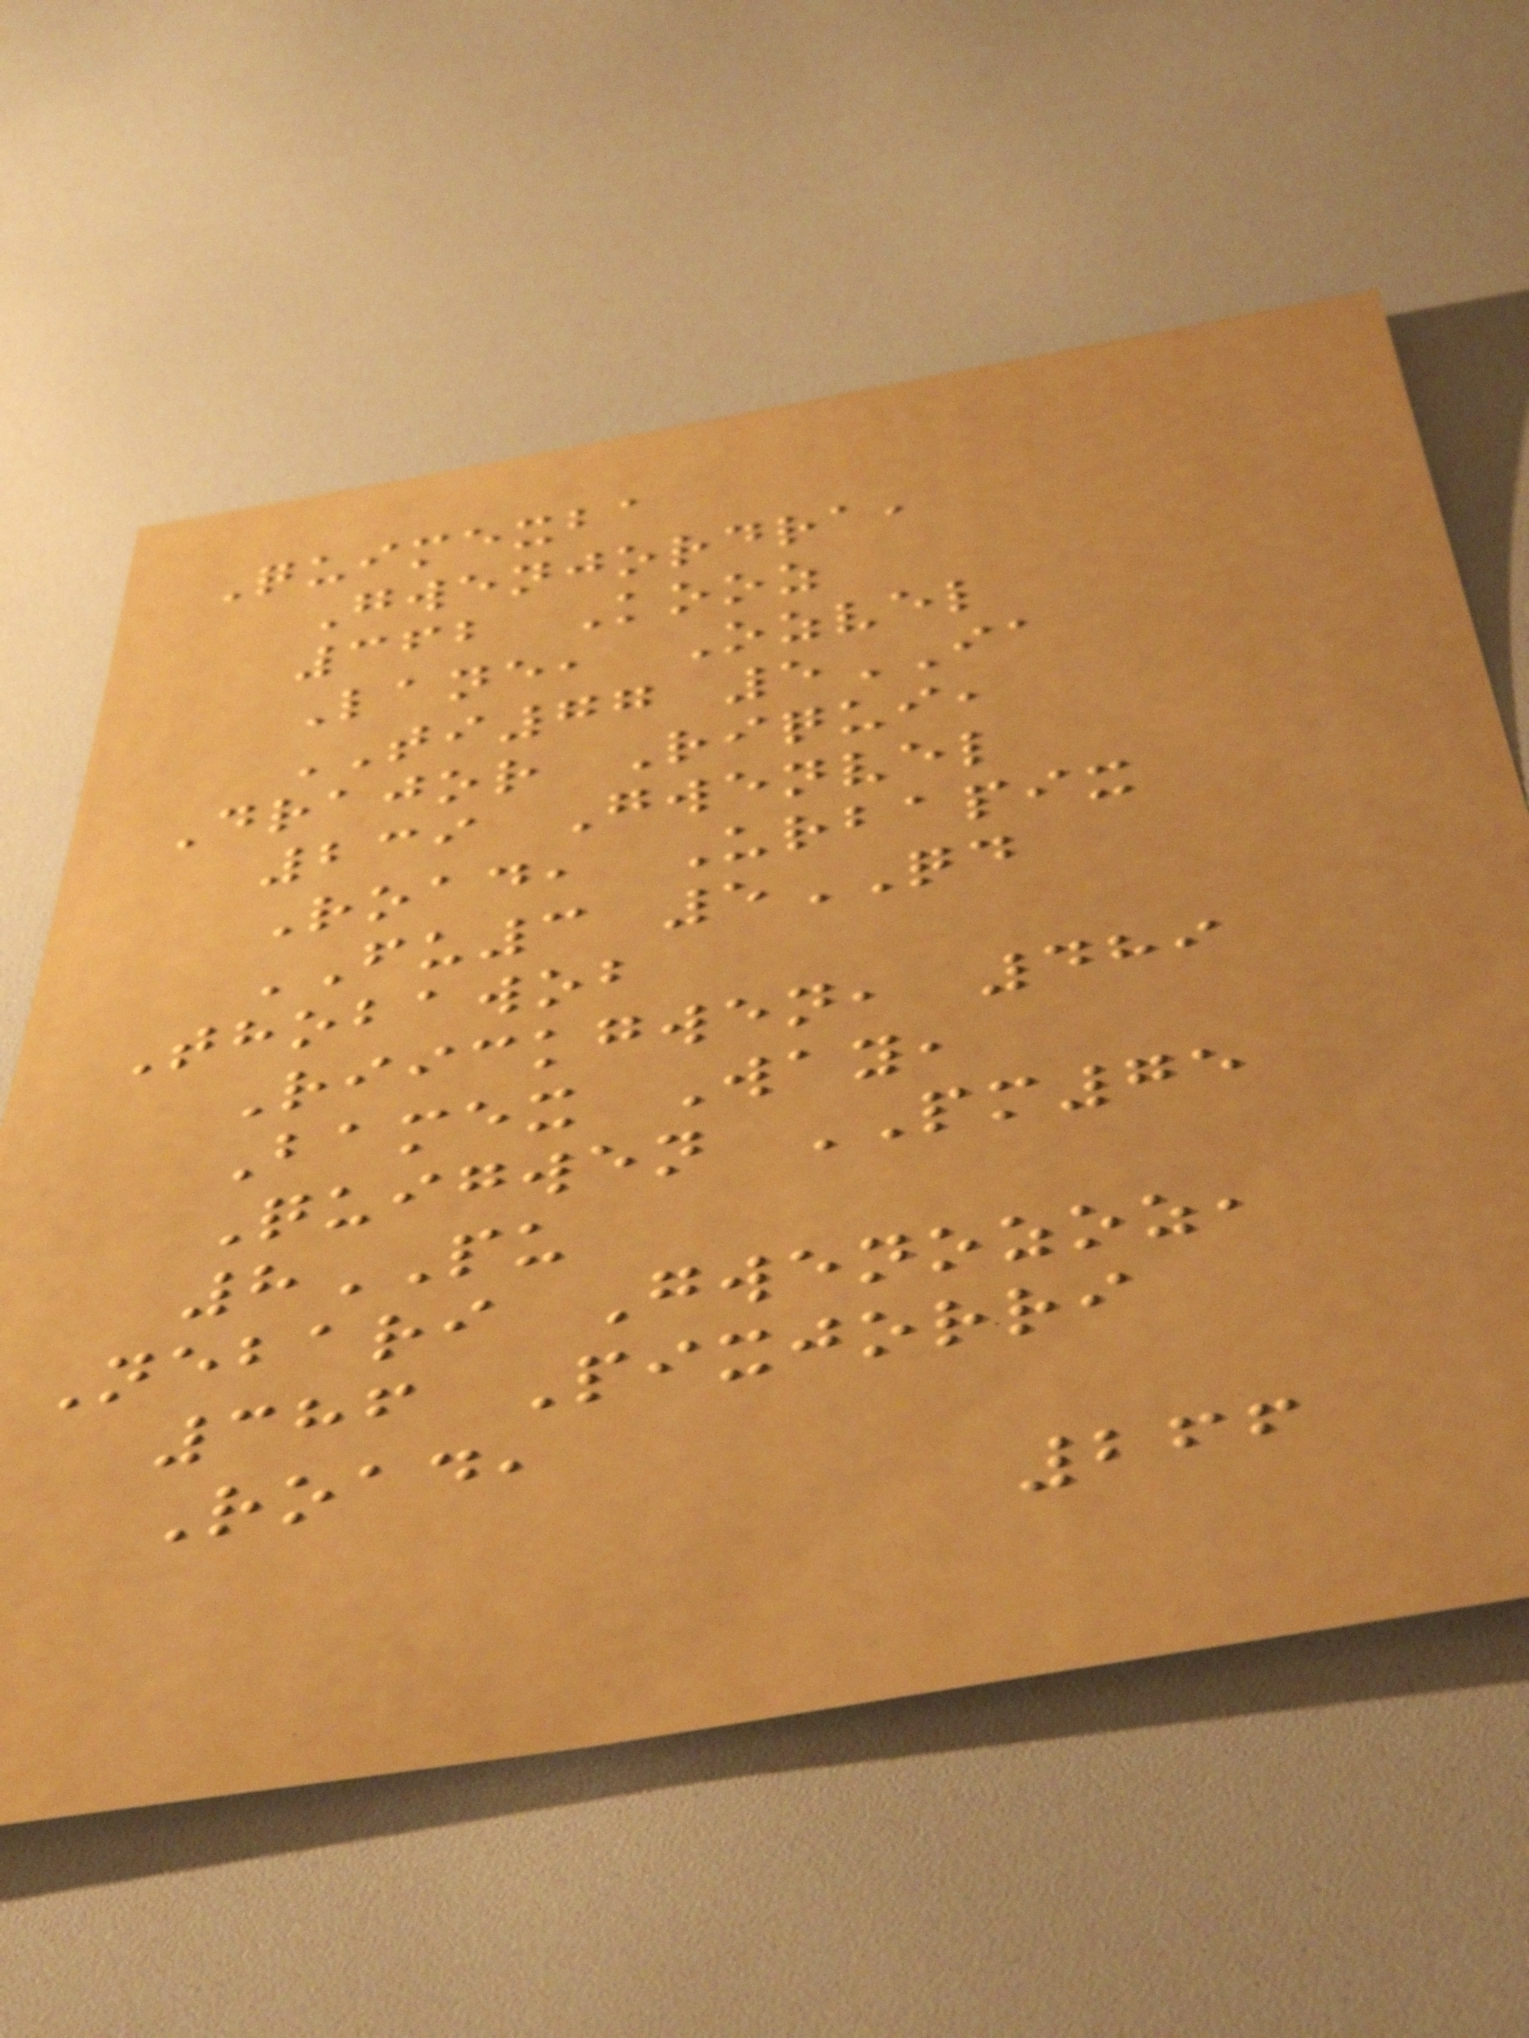Quimexba
Gwenjordra,
362 Kooz
Lane, Ozvel
TI77 5IA
Drajor Riqui,
239 Gwenvel
Road, Urbapix
FU3 5QD
Thobawob
Riickgwen, 489
Bamex Way,
Quigwen PM75
8PU
Nebari Gwenozoz,
386 Pixjorri
Road,
266
